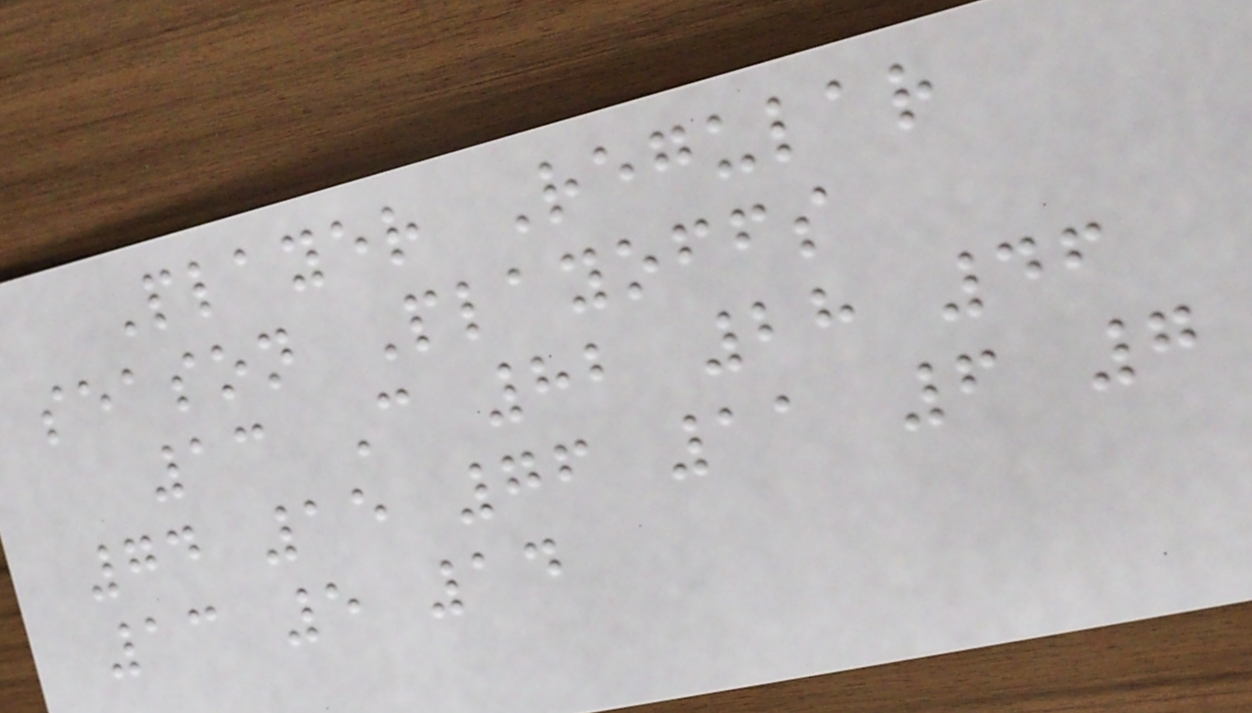Player Regular
season Playoffs
13 C 82 28 46
74 15 76 11 6 7
13 5 14
